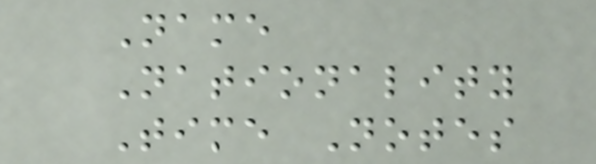Name
Nationality
Time Notes
